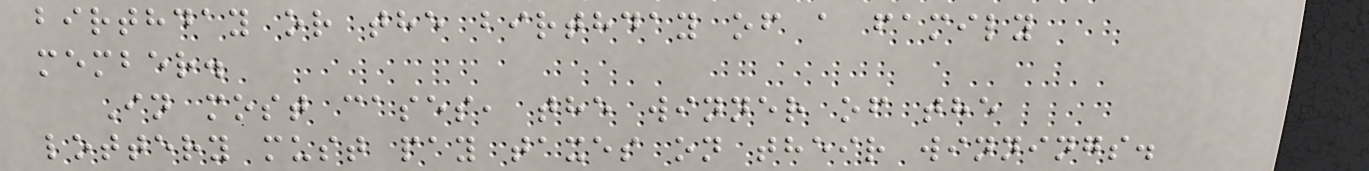birthday or the birthday of a family
member.
In most cases, the winner of the
lottery must pay taxes on their winnings.
